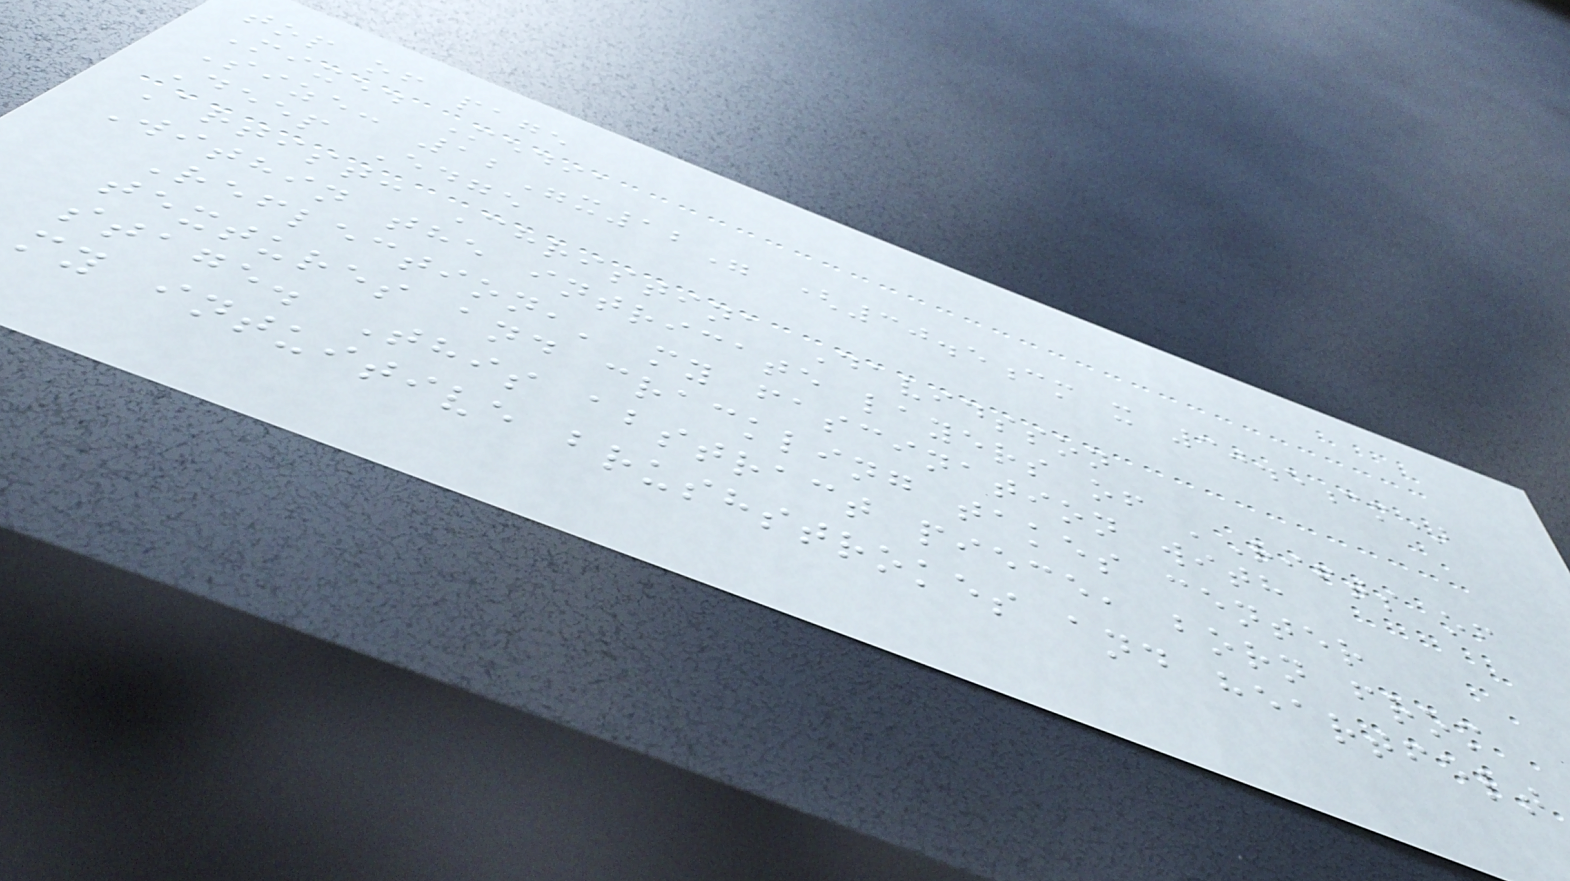top of page
Mixed Media
Size: 12"x12" (30.5cm x 30.5cm)
Deep Edge
Artist: Christina Davidsson
Within the intricate layers of 'Rifts of
Reflection,' my fascination with
textures and crackling takes center
stage. This abstract piece, born from
my intuitive brushstrokes and heartfelt
